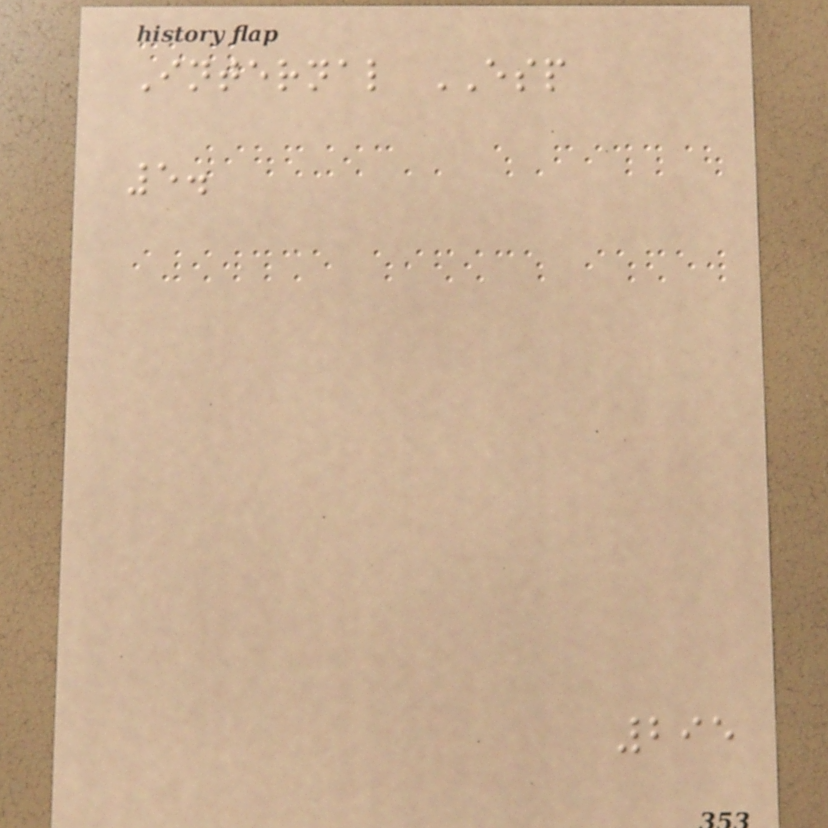Internal ESP
5.
295
